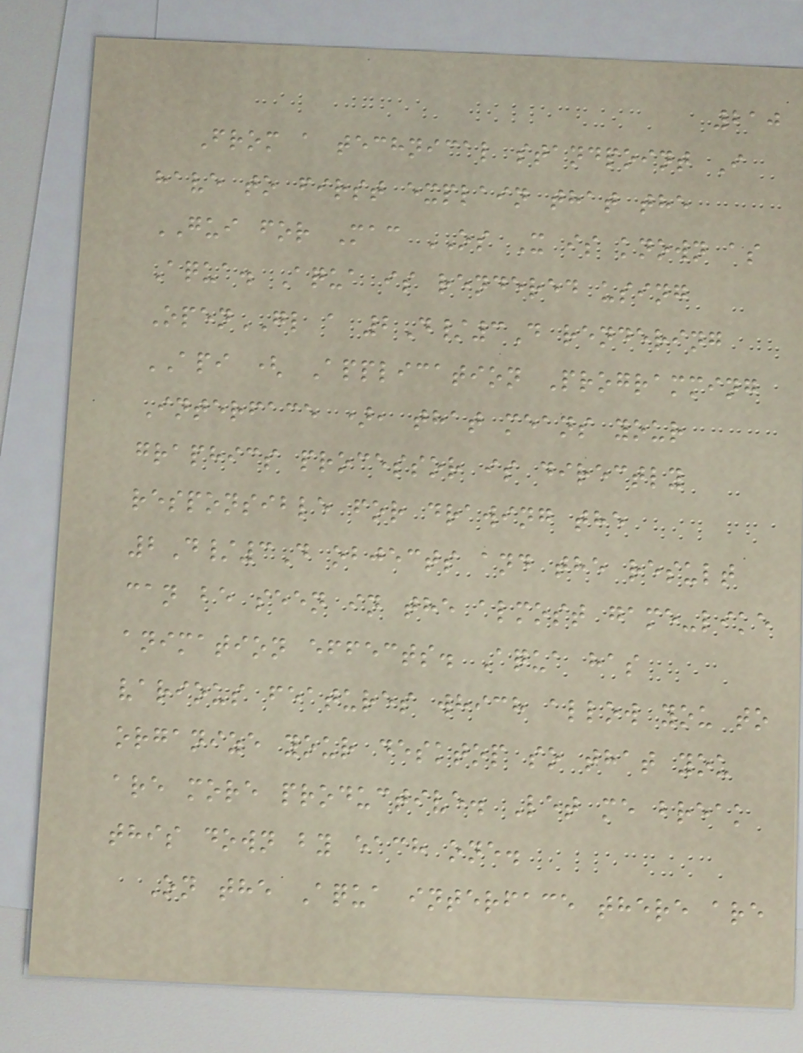210
From a technical standpoint I
have to first explain that the
GUI for Mac OS X is known as
Aqua. Aqua is rendered using
OpenGL a 2D/3D rendering
API ( Application Programming
Interface ), that means your
graphics processor is directly
responsible for drawing the
2D/3D objects and the result
can be seen in the almost game-like
animation effects. Aqua has
various features which allow you to
organize your desktop so that you
are more productive. Let me break
this down by each one.
On the Aqua interface there are
